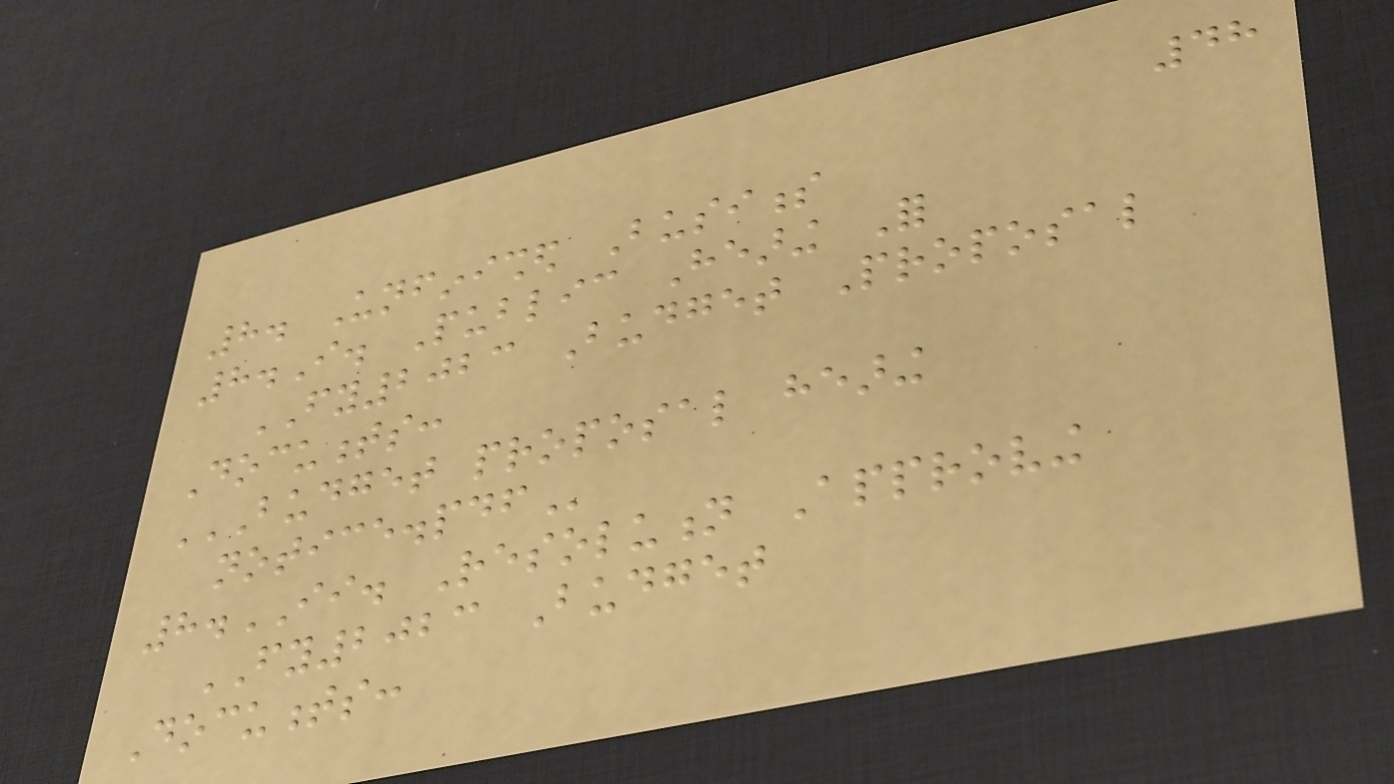48
8. Unfinished Business
8.I. Public Hearing For
FY2023 Budget Proposal
Documents:
BUDGET PROPOSAL HEARING
NOTICE.PDF
8.II. Resolution Approving
FY2023 Budget
Documents:
